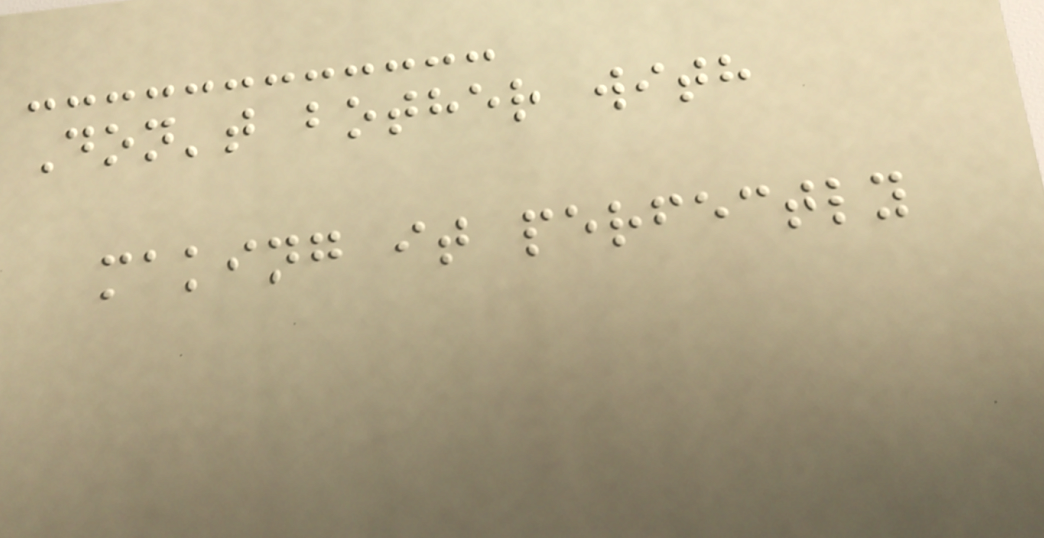Don't bother with
making it perfectly
